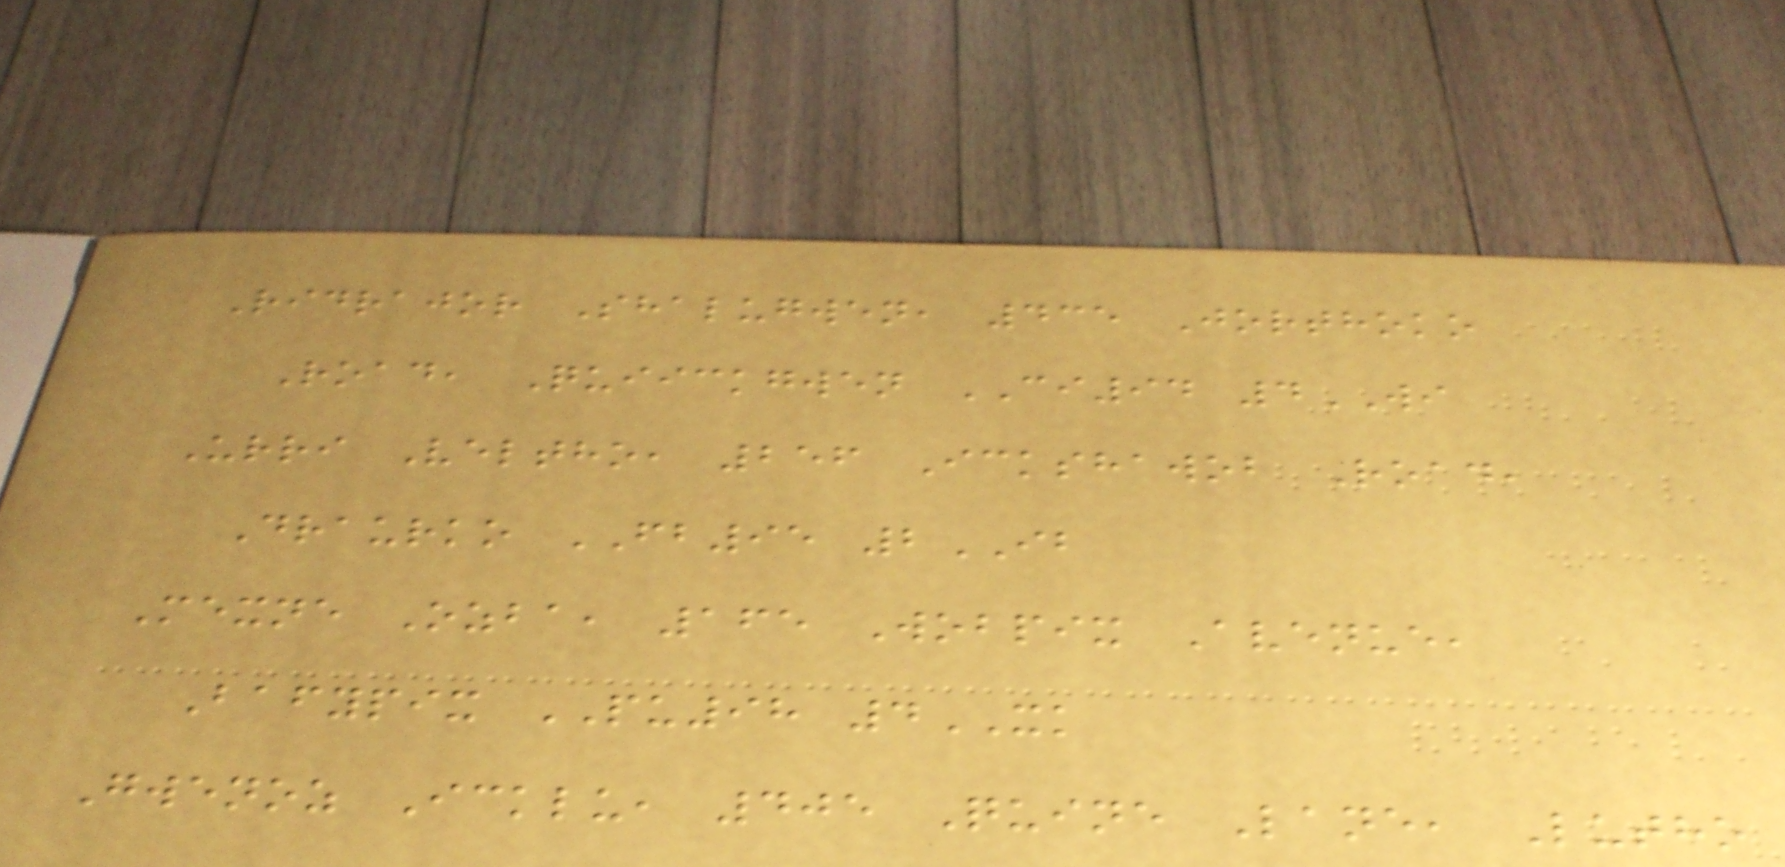Ridrajor Shalugwen, 435 Jorthoko
Road, Quiickgwen CI94 4WI
Urri Veltho, 256 Ickshawob Road,
Draurko FB95 2IB
Mexne Ozba, 165 Wobpix Avenue,
Bafypix PU98 4XK
Gwenoz Icklu, 405 Quine Lane, Lutho
